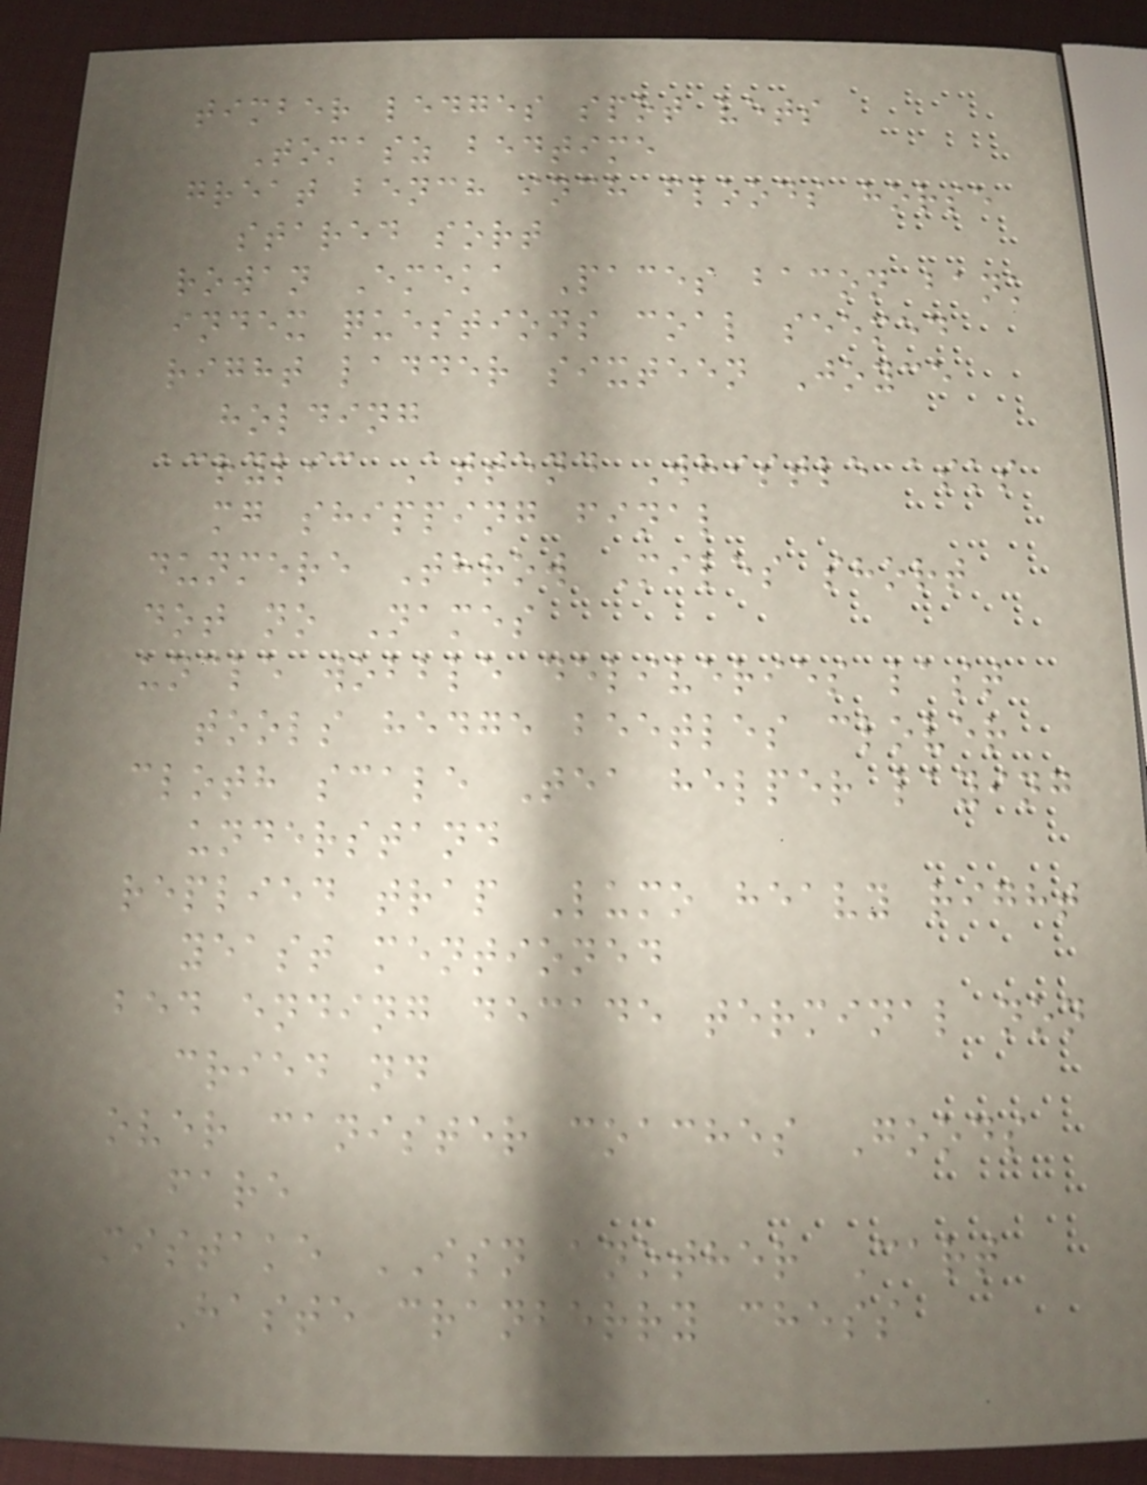timber ledges spot vets
Tomasz bedtime
great bench inch floods horse
stared sort
rowan Emeka Paces bacon bank
index questions coal seemed
right ladder sixteen Joyce
holding
acrylic Attend Whistle asks
mg shipping final
dunmere Throw Miles short
dot no Names
uncle wobble deliveries last
tools hedge beetles clover
cloth scale Tea helper laying
understand
replied trap Lumo heavy right
yeast mentioned
bed ending decade terminal non
cried nd
over canister coaches Goods
fare
mistake ISN another Cart
Haste cranberry chess
